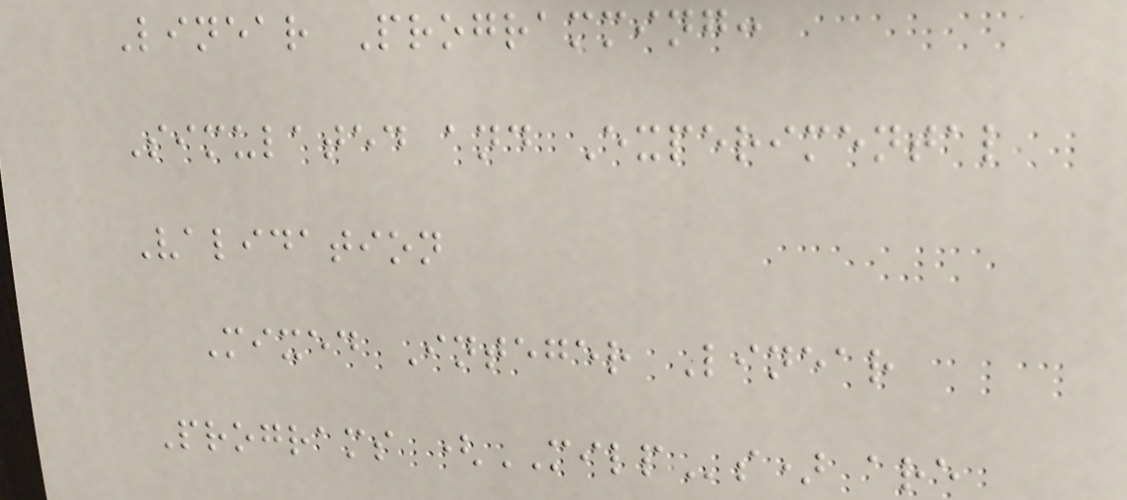Linear Programming:
Simulated and Experimental
Validation
Mixed Integer Linear
Programs (MILPs) are
